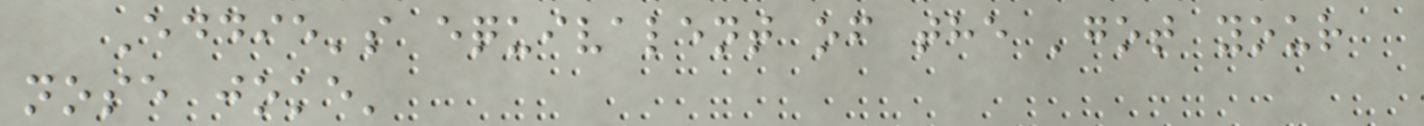Eddie's equivalent of the 'got your
nose joke'
